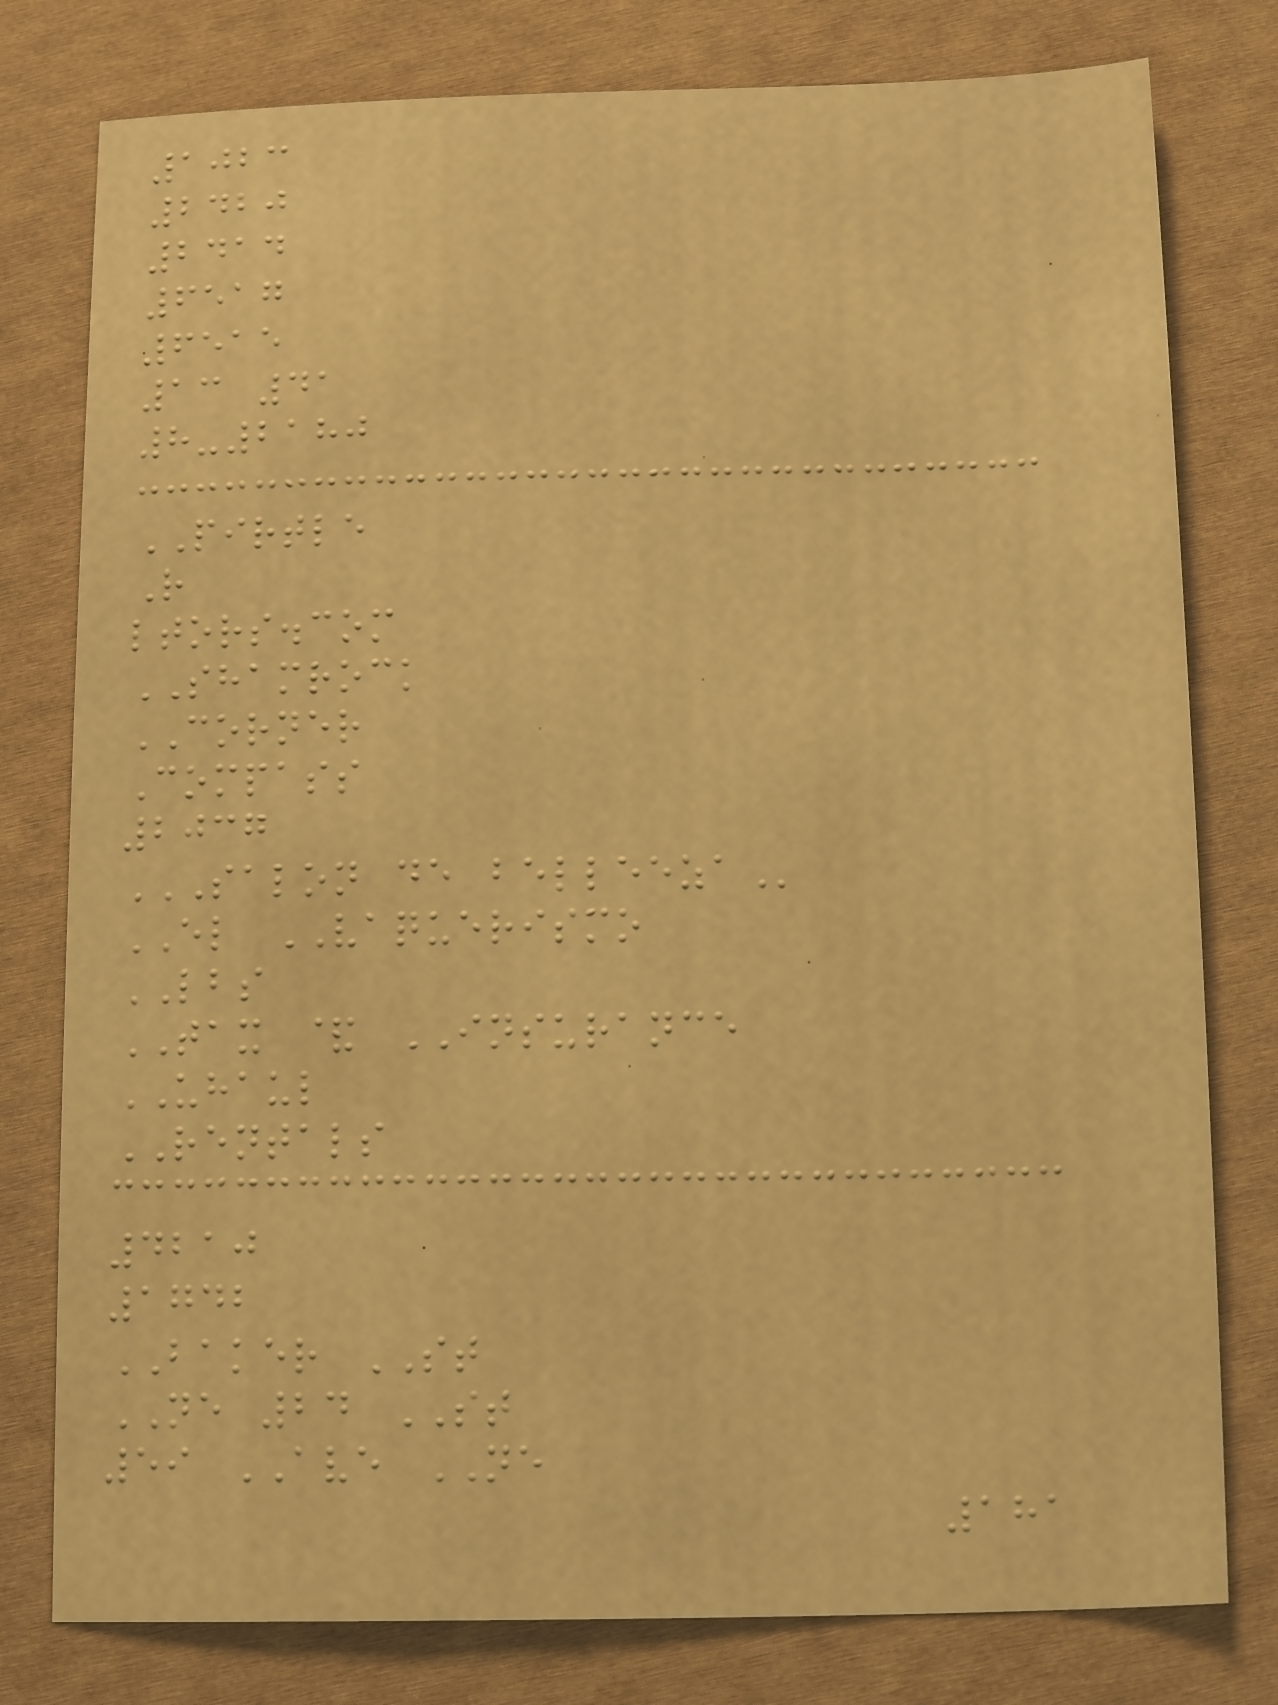1023
2420
2414
6517
6515
13 41
8-2180
PIRTLE
R
ltors.com
SHAMROCK
CORNER
Compass
2037
SALON DE BELLEEZA
EL VAQUERISMO
LBS
TAX & INSURANCE
UHAUL
RENTALS
4210
1742
BAKER ST
NE 24 ST
59 AVE NE
181
